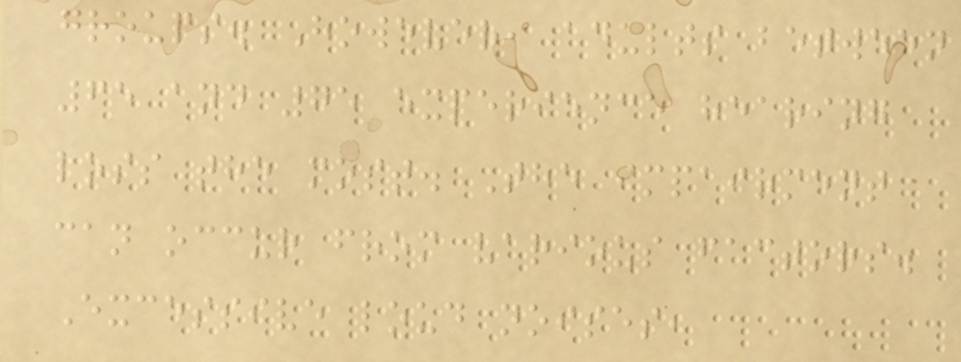groups. However, adults between
65 and 75 experience hearing
loss the most. The impairment
can occur from various factors.
Excessive loud noises,
